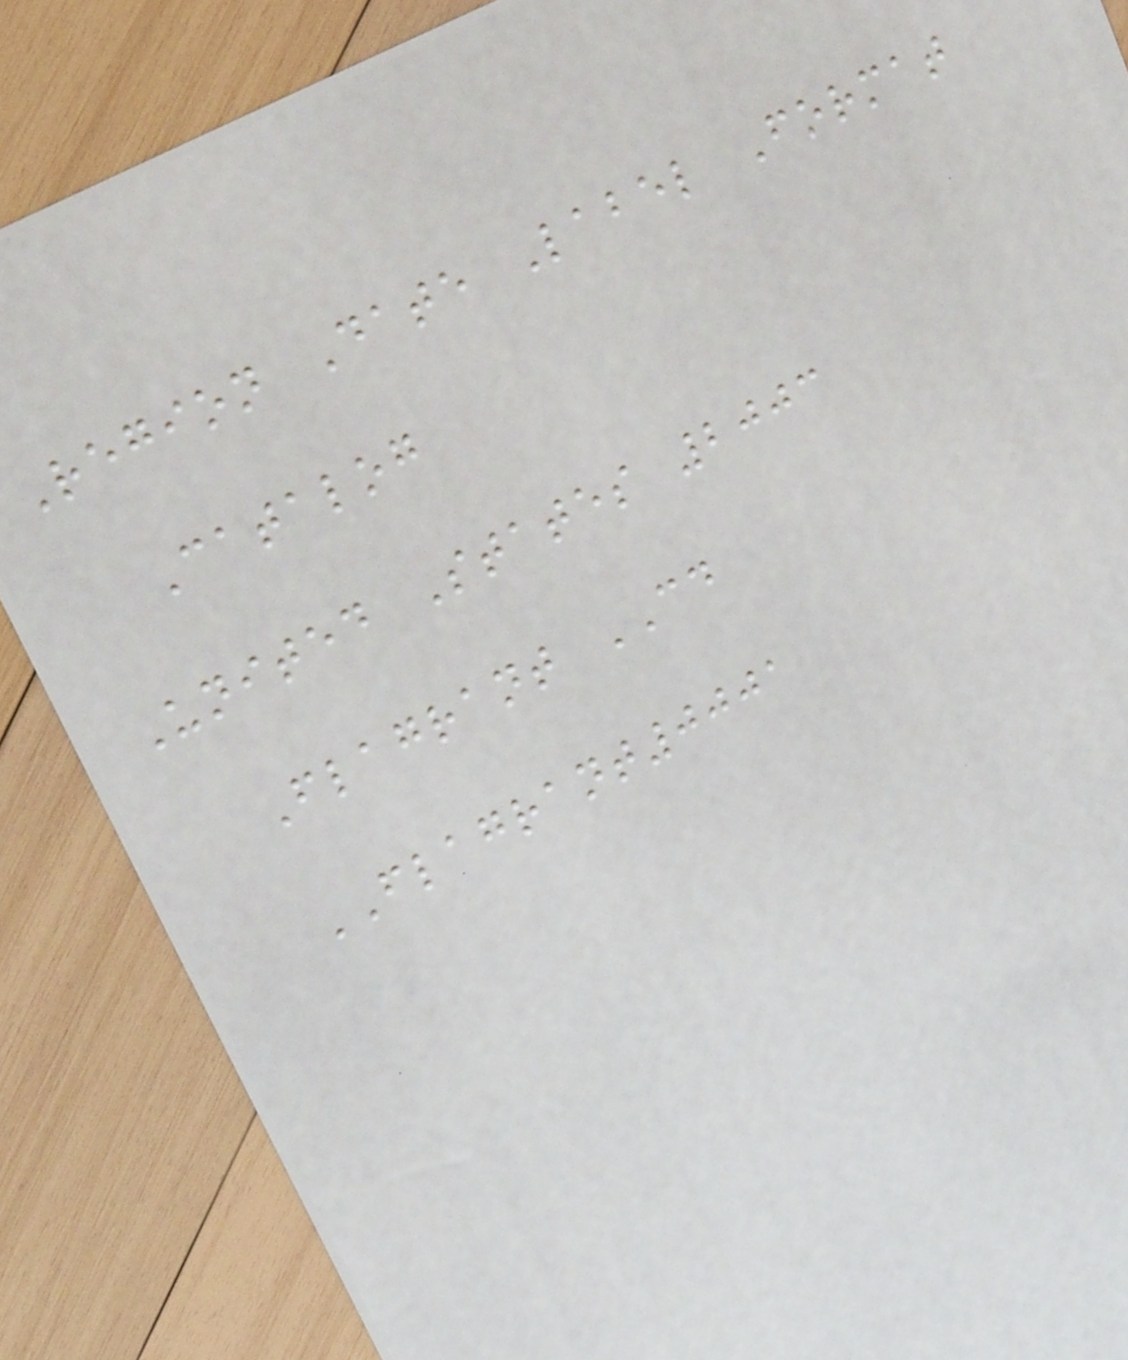Region Date Label Format
Catalog
United States 2003
Flagrant CD
FLAGRANT0001
